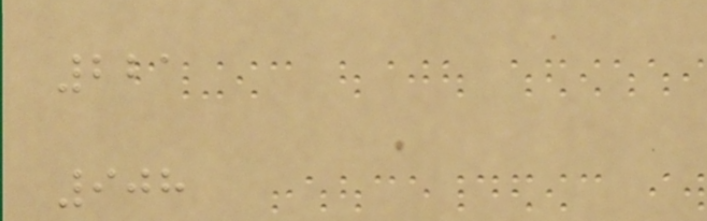221
908
